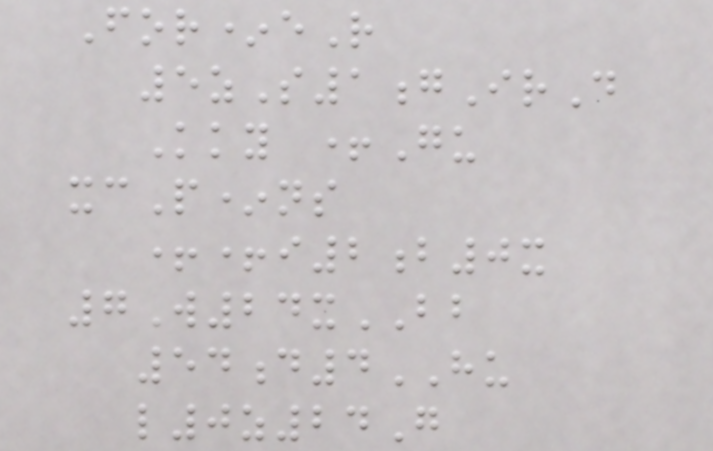For*eR
5zS1gIrD
Kky +Gu
xcP*ns
++i2b0x
7W24xBB
54d4HU
l0z24G
